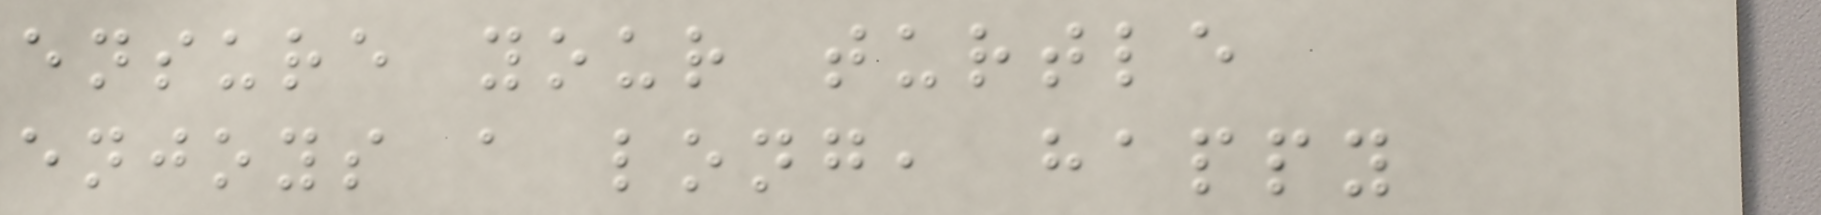ensure your turtle
enjoys a long, happy
